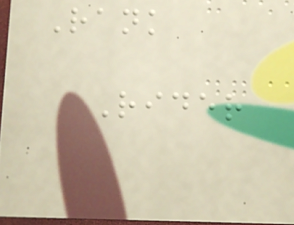Rank
Rider
